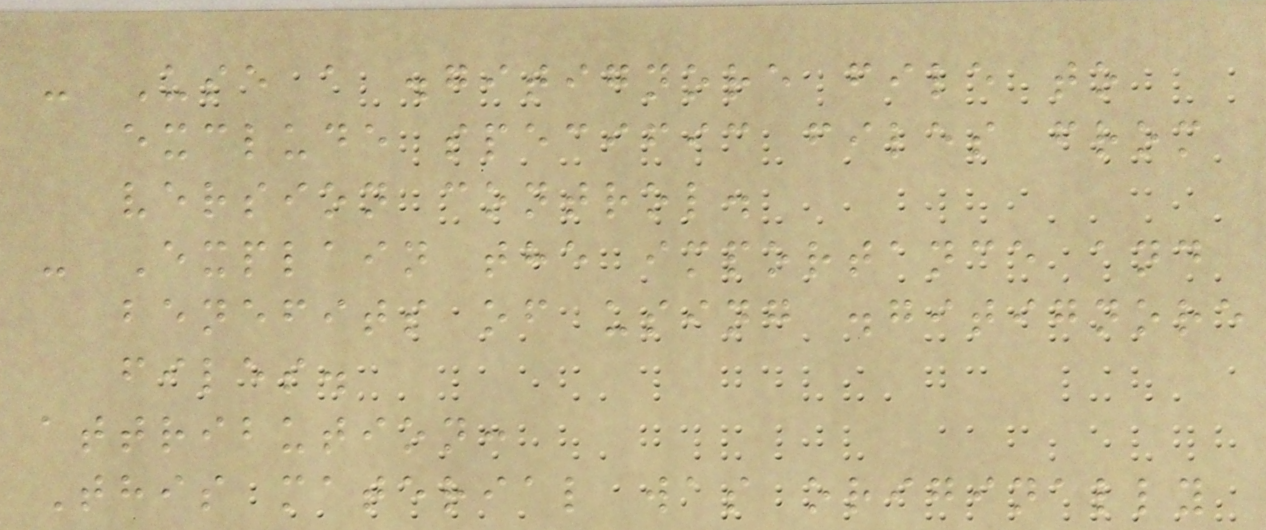- Use a .gitignore file to
exclude specific files from
version control.
- Explain the importance and
benefits of using .gitignore
files.
attribution:
This material was originally
